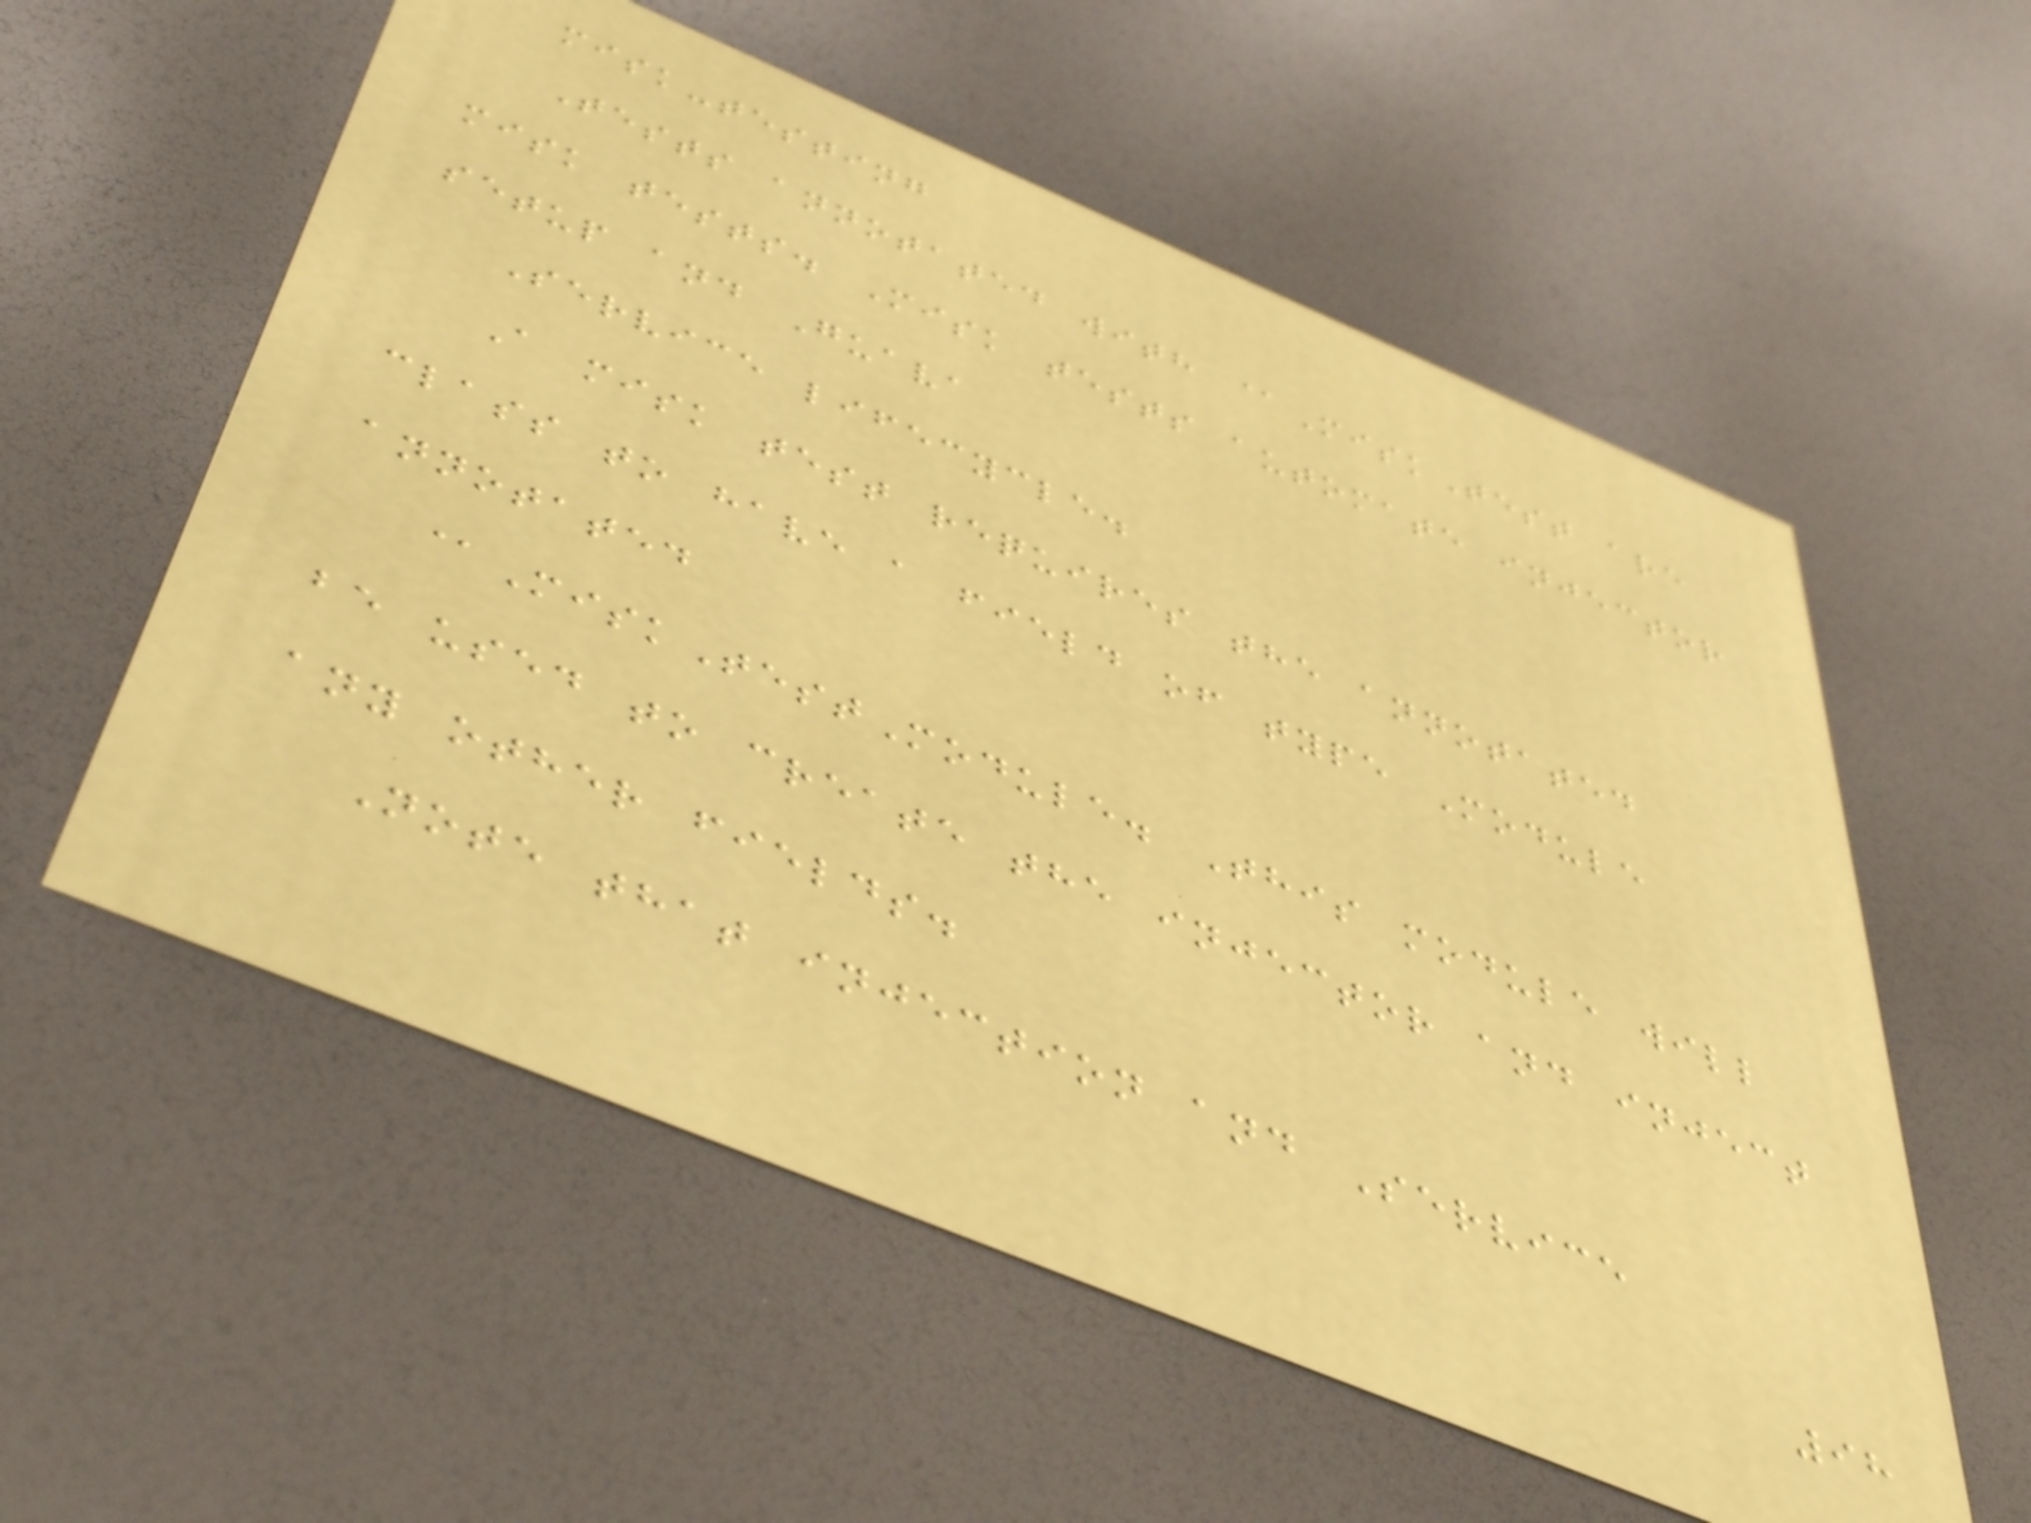misk-testing
Tests annotated with @MiskTest are
misk tests. Misk tests automate injector
setup and Guava
Service lifecycle.
A misk test requires the annotated
class to have a field of type Module
annotated
@MiskTestModule. This module will
be used to create the injector and inject
any other fields.
Note that injection and Service
98
